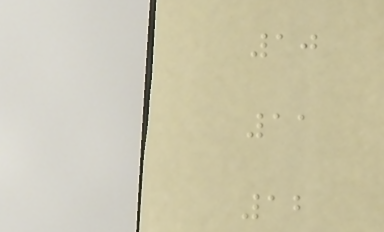10
11
12
